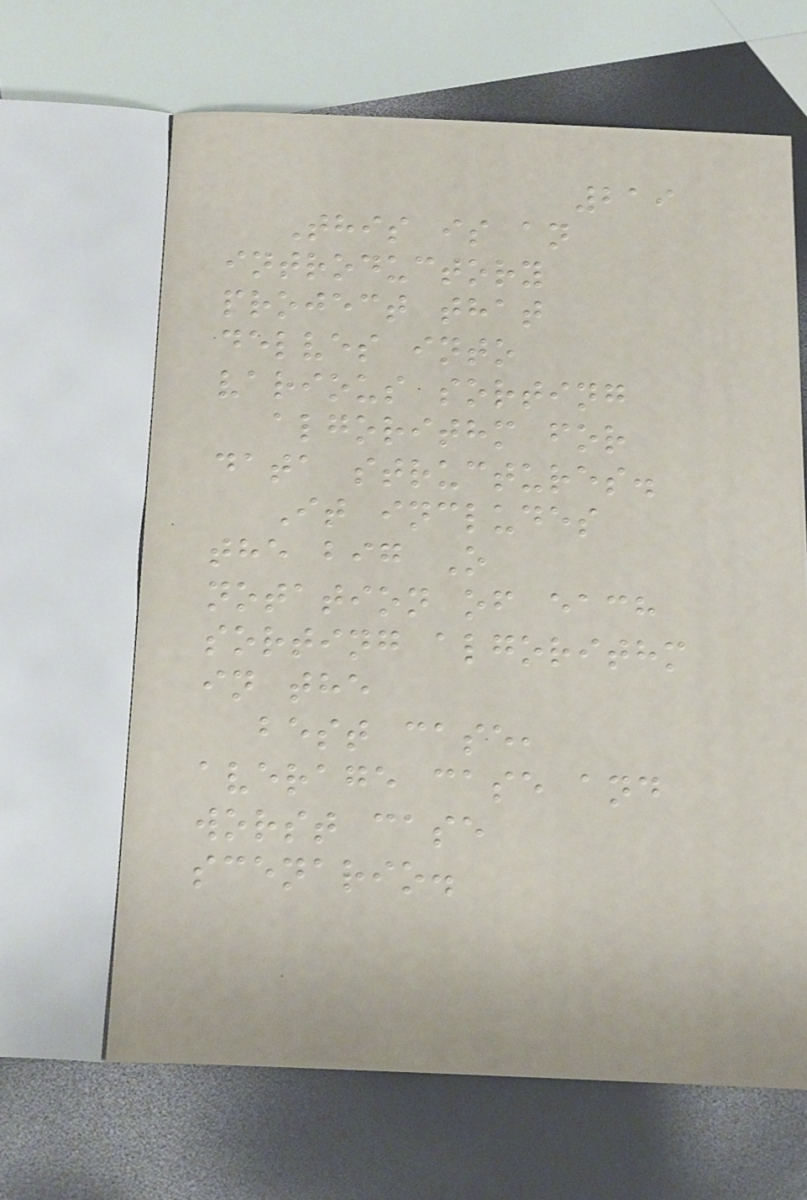219
This is an
introductory
project that
delves into
various sorting
algorithm for
data structures.
It includes
the big O
notation of each
sorting algorithm
in the
best case,
average case and
worst case
scenario.
